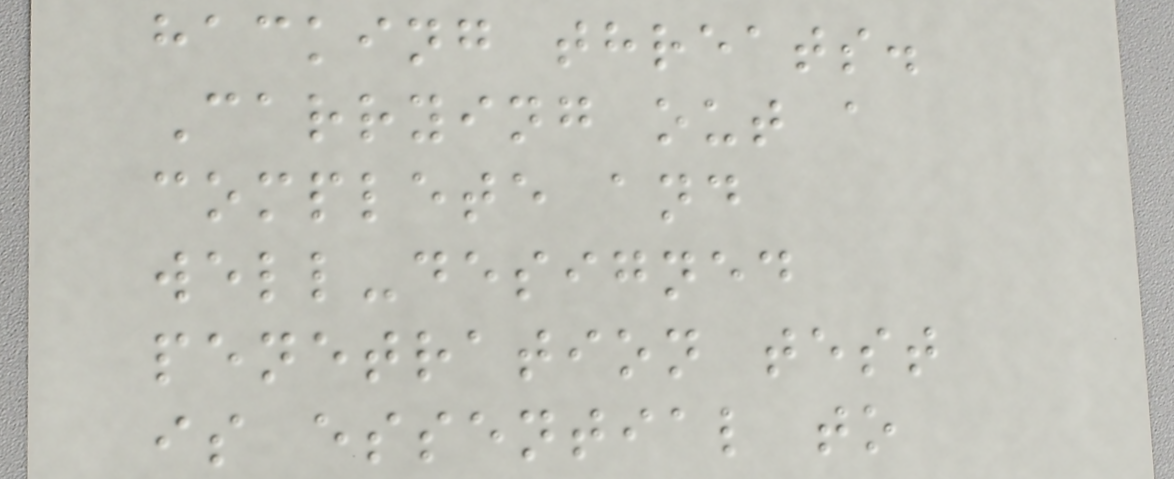hacking threats.
Carrying out a
complete and
well-designed
penetration test
is essential to
